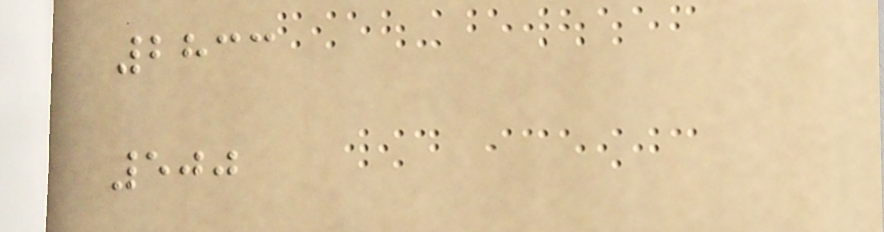2833
500
